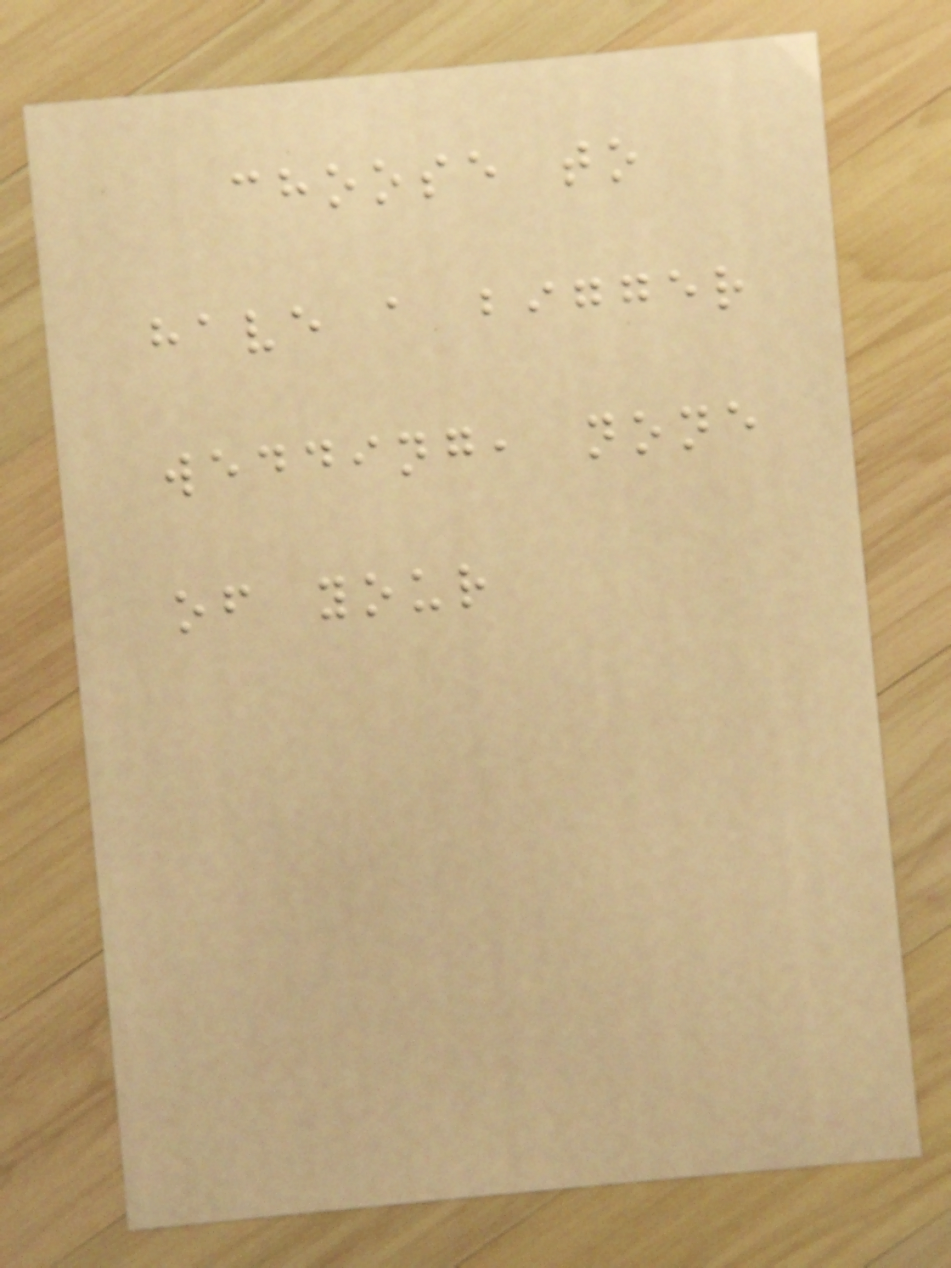choose to
have a bigger
wedding, none
of your
